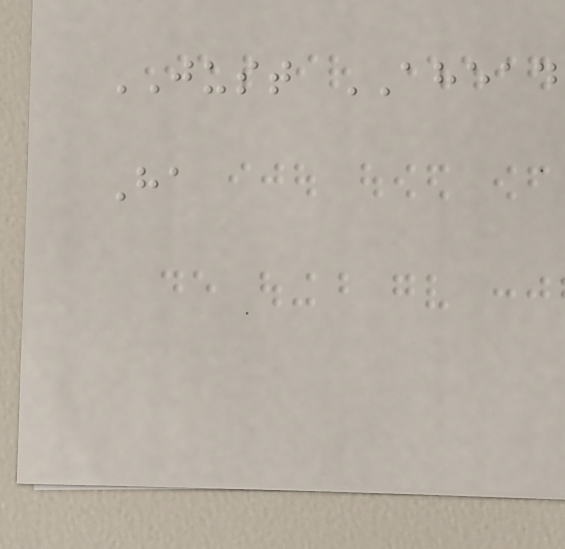JUST AHEAD
Ha
